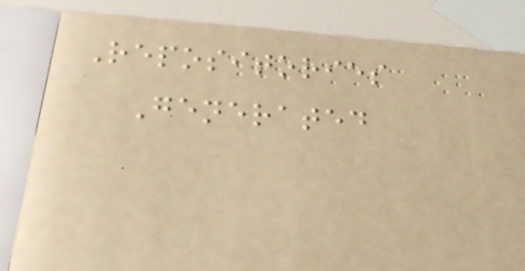Repositories
Generated
